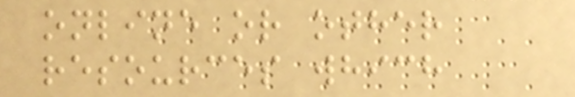online or other
resources which
